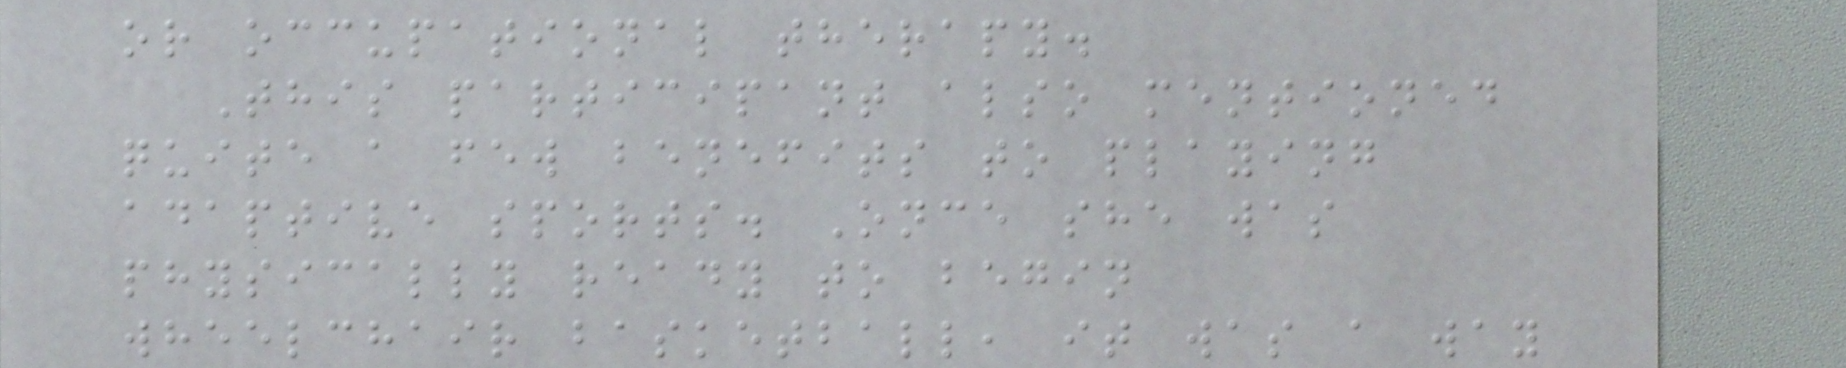or occupational therapy.
This participant also mentioned
quite a few benefits to playing
adaptive sports. Once she was
physically ready to begin
wheelchair basketball, it was a way
